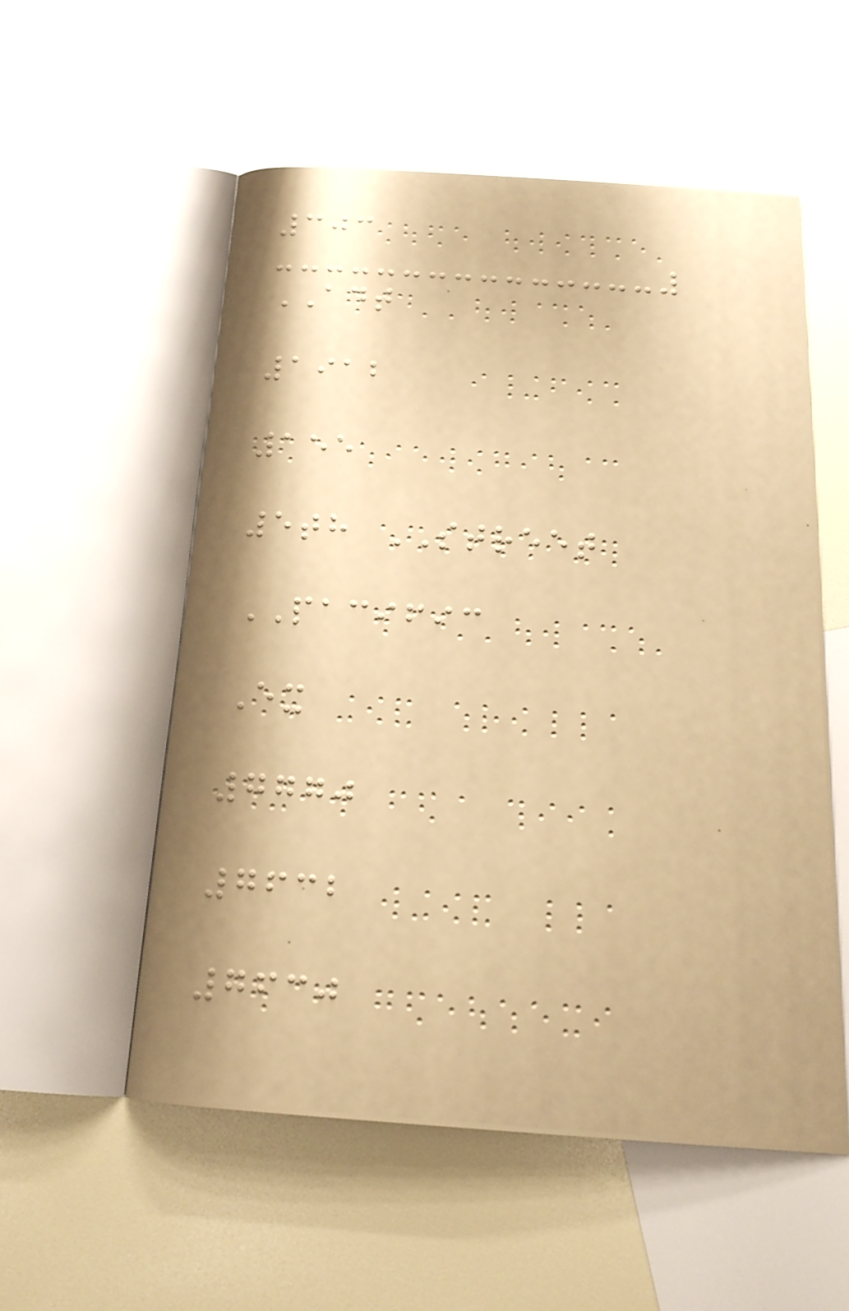303
ADT
1912
155
5th STREET
PACIFIC
Ex
7770
7632
7630
